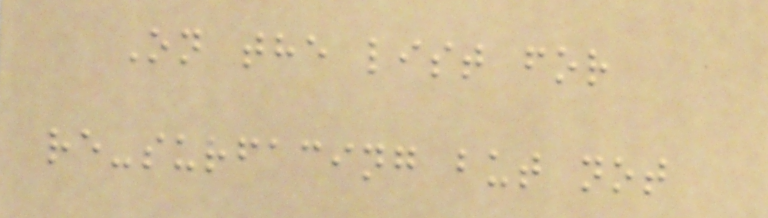On the list for
re-surfacing but not
